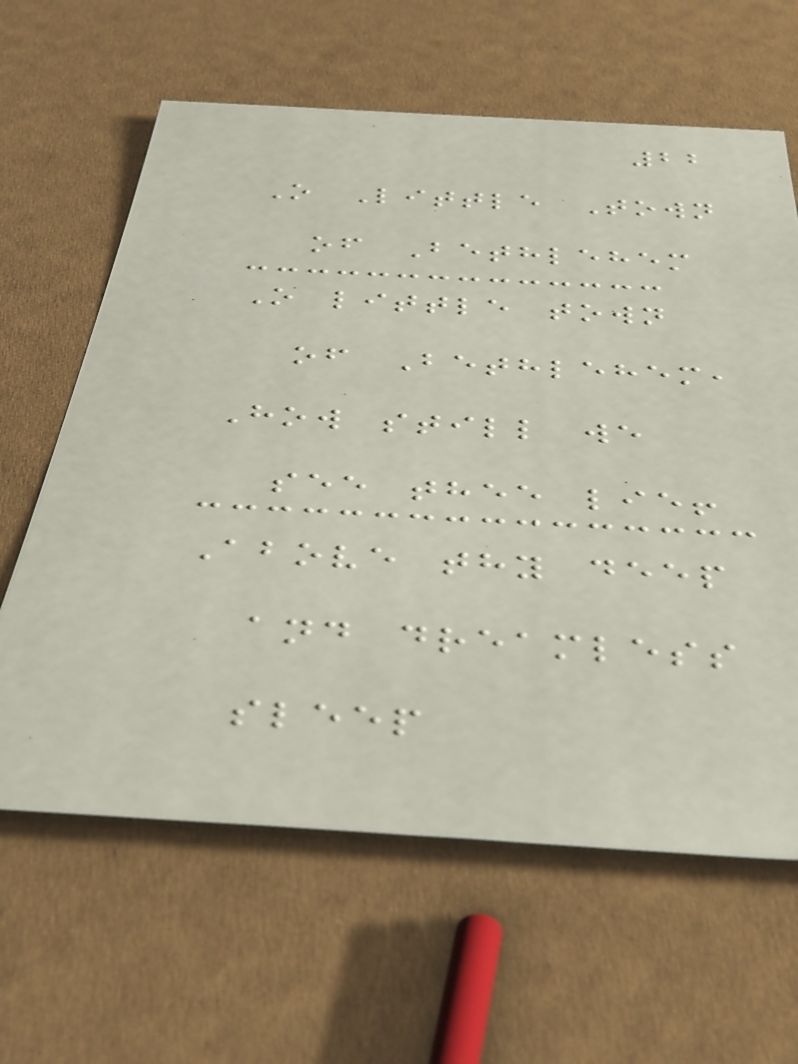22
O Little Town
of Bethlehem
O little town
of Bethlehem,
How still we
see thee lie!
Above thy deep
and dreamless
sleep
